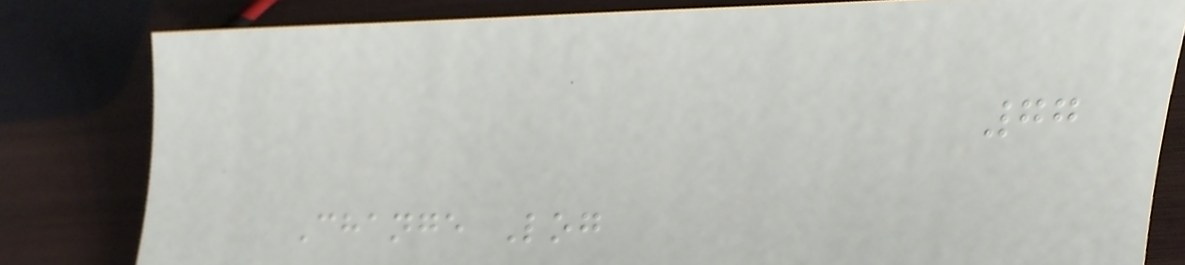77
Change Log
